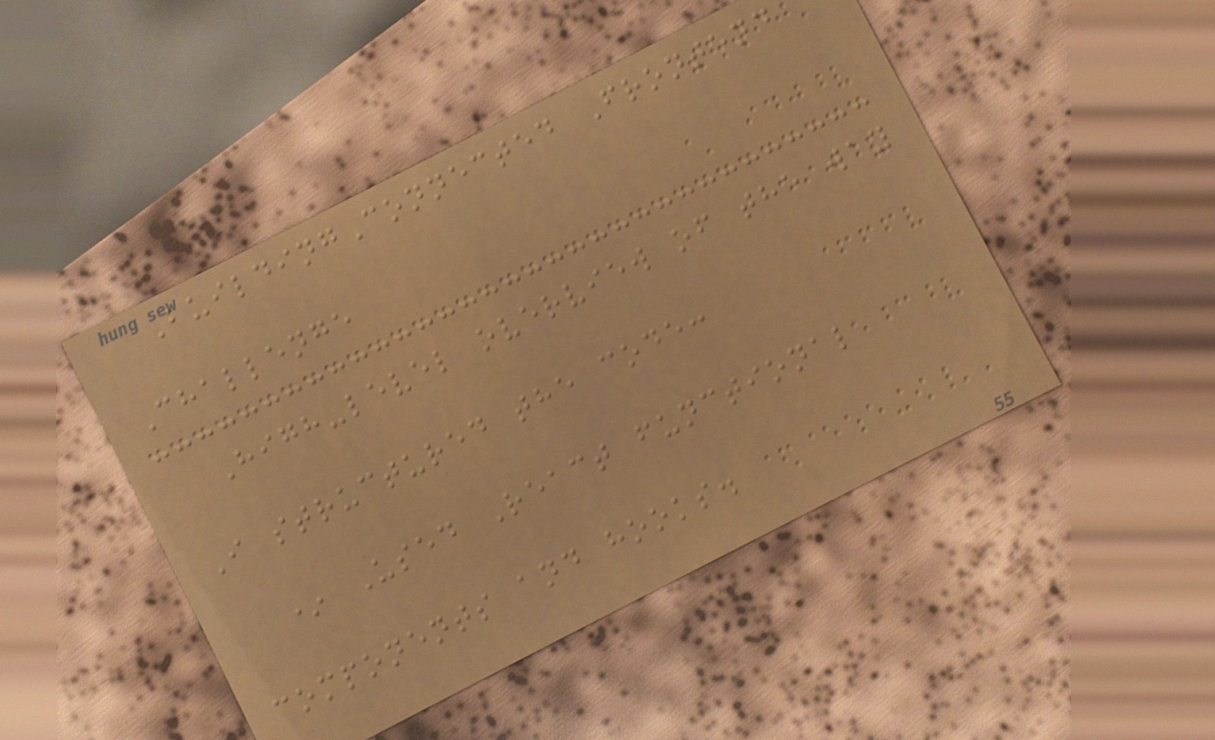BuildingConnected Frontend
Challenge
High-level overview of the way
I structured the code:
* Used React functional
components and hooks.
